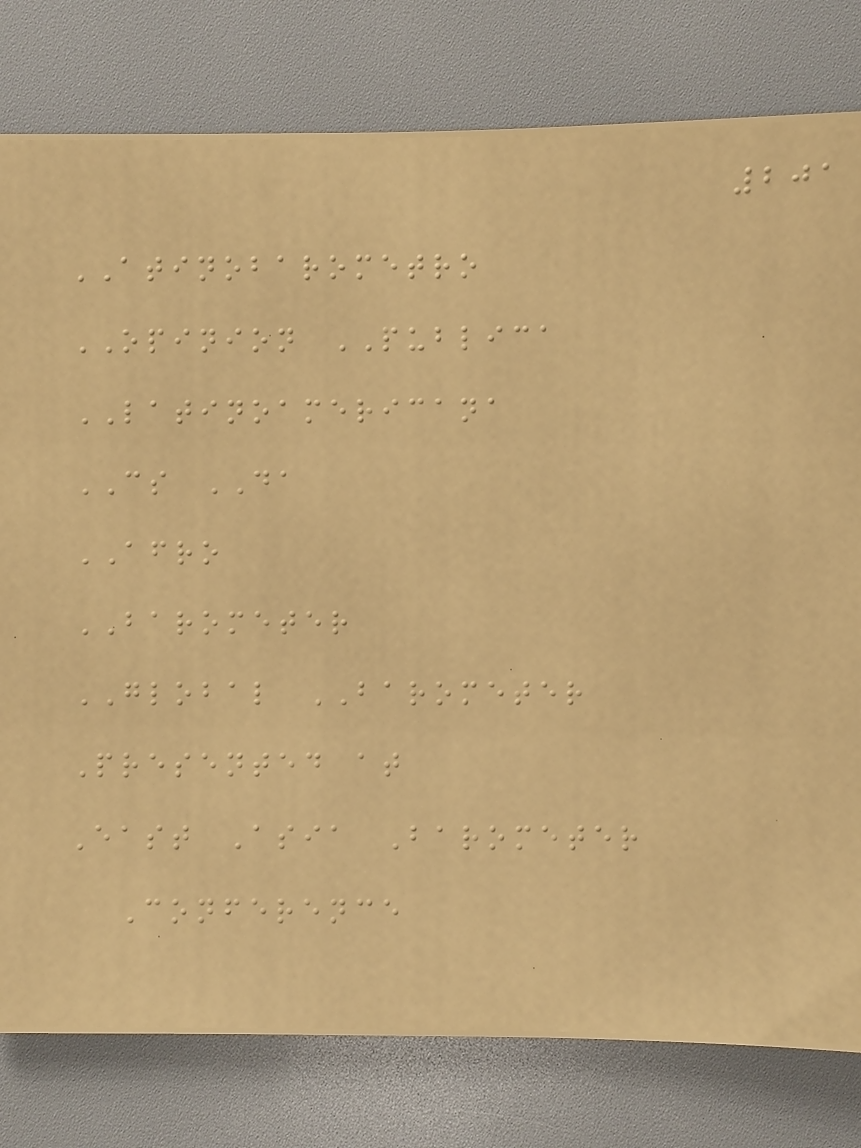201
ATINOBAROMETRO
OPINION PUBLICA
LATINOAMERICANA
CS DA
AFRO
BAROMETER
GLOBAL BAROMETER
Presented at
East Asia Barometer
Conference
